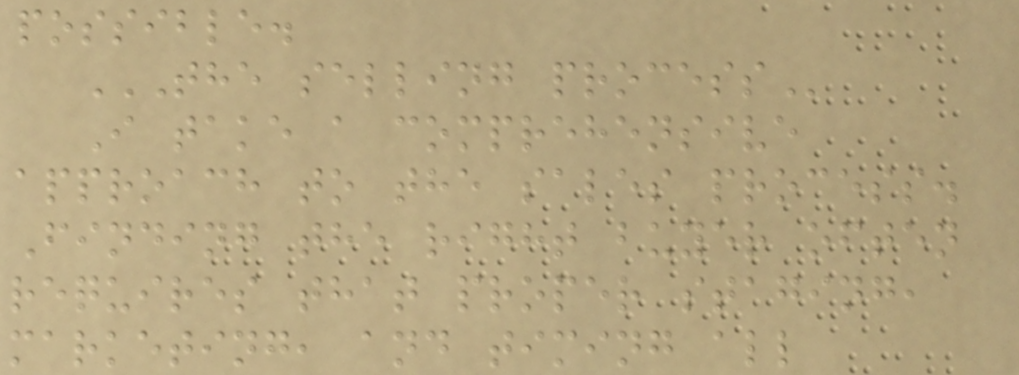possible.
THE SELLING PROCESS
I take a comprehensive
approach to the sales process.
Finding the right buyer often
requires that proper staging,
marketing, and timing all
